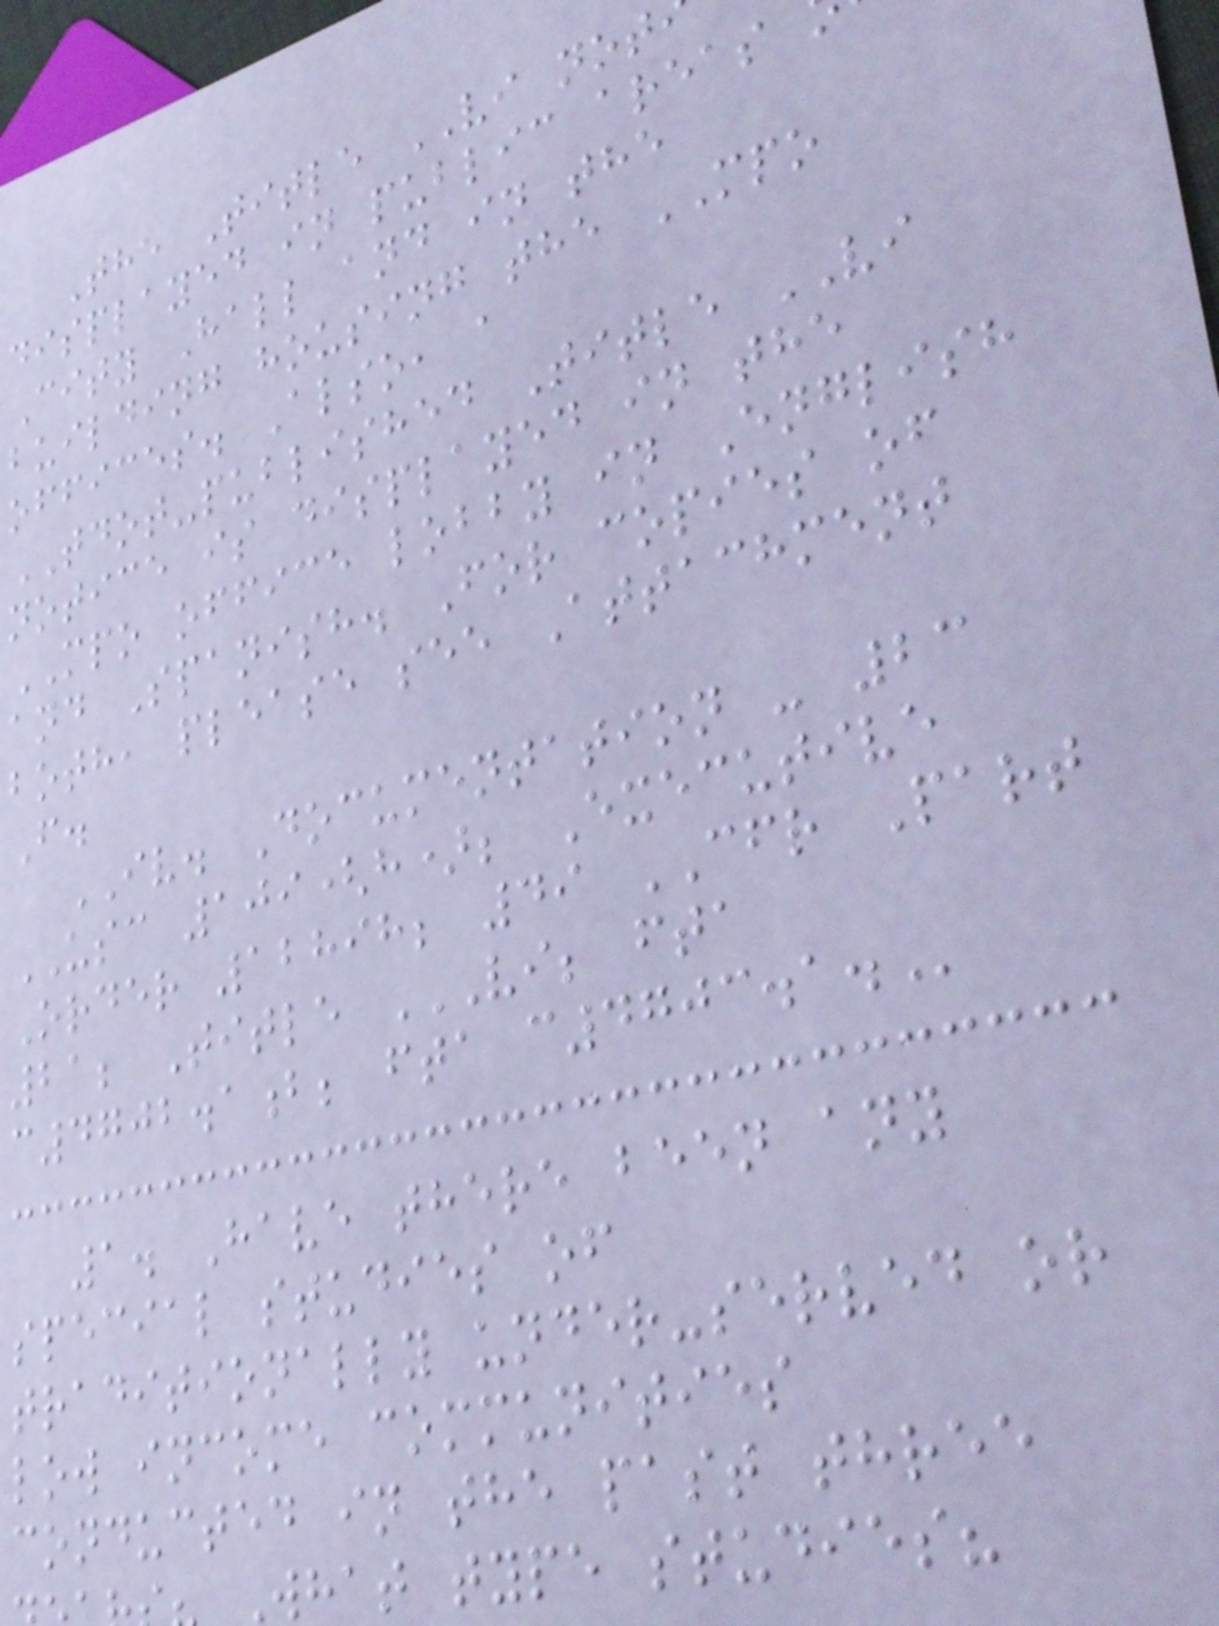The Title VI not
displayed in public areas
City Hall and in the
building housing the MPO
offices. Also, a
TDOT-published Title VI
notice is displayed in the
MPO office lobby in English
and Spanish. For copies of
both, please see Attachment
F.
IV. Documentation - 23
USC 109(h); Executive
Order 12898; 49 CFR Part
21; Title VI; FTA
c4702.1b; fta
1. Have there been any
special studies of
traditionally under-served or
low income communities
conducted in the past three
What type studies?
